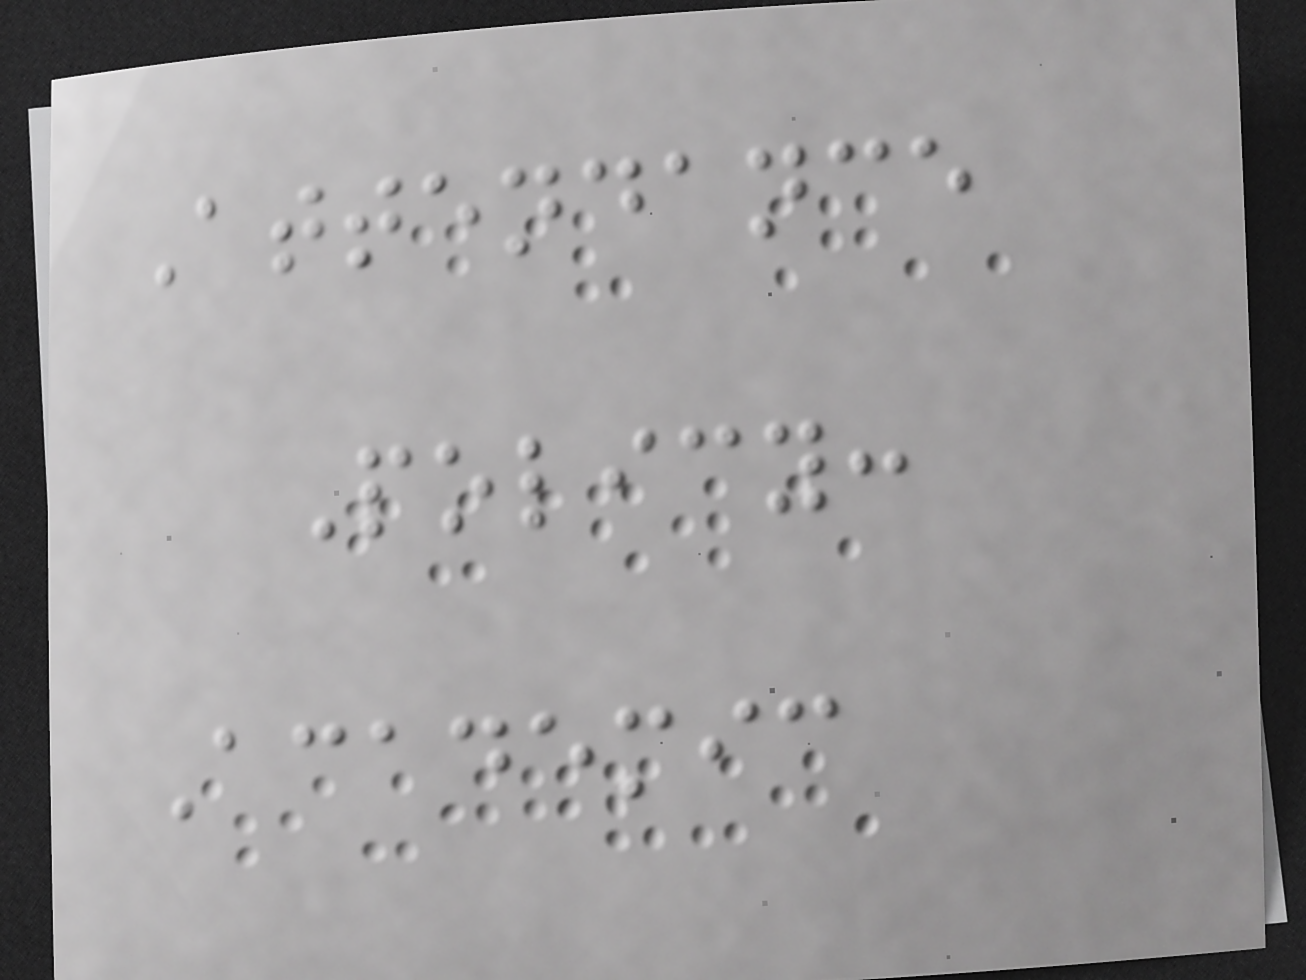Attendance
Policy:
Academic
